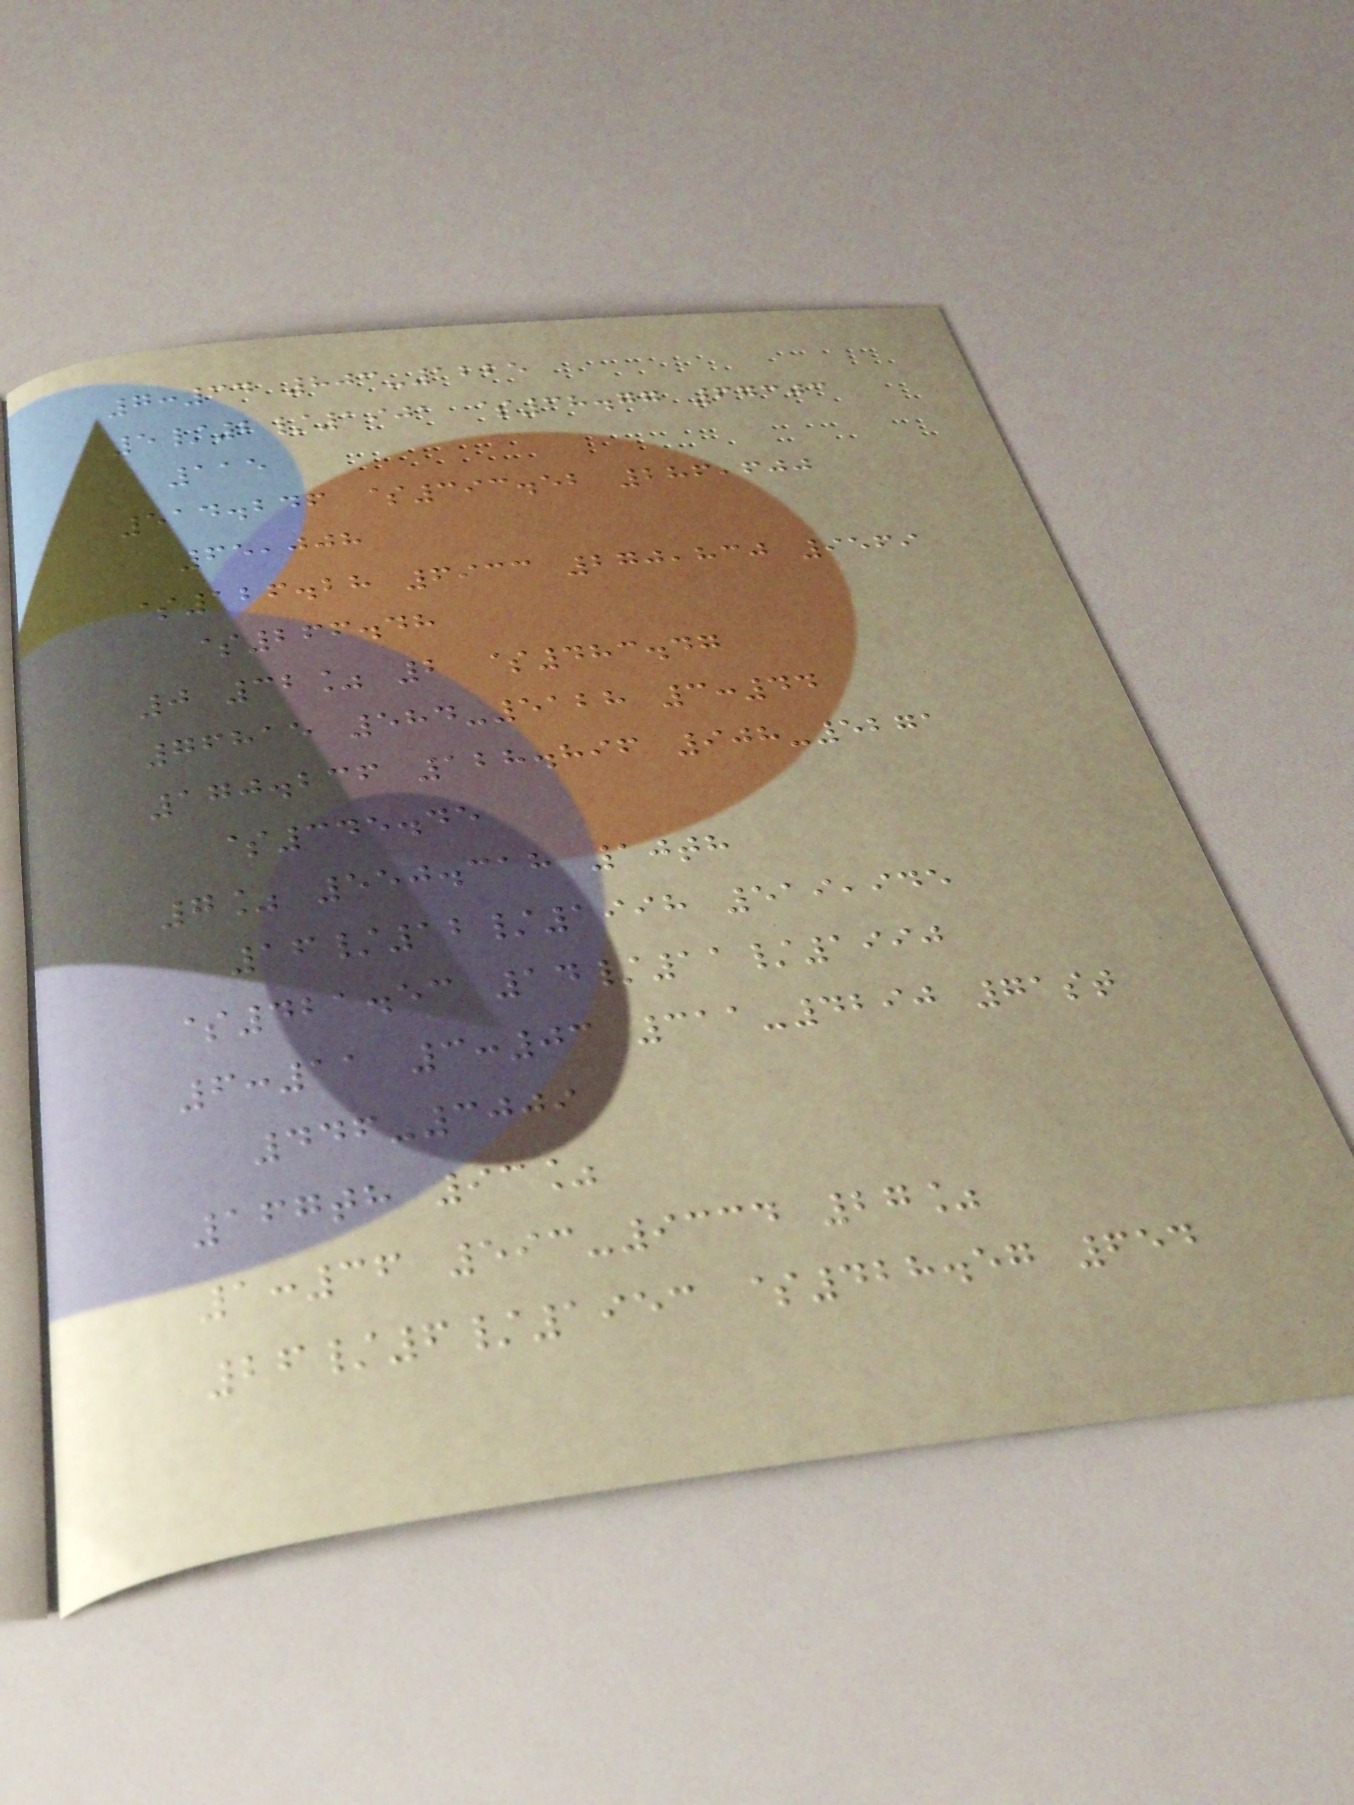7:34 803-1225
5/2/1901 $38.77 67303
115
514.246 $393.52 286,600
65,008
$126.28 6933 270,830 9569
$266.48
0 32% 2 $483.47
76815 584-5128 3:44
170.236 128.896 908-5271
$345.45
7% 550.318 10th
16/12/1998 519,945
$421.53 14/11/1990
6:11 3:03 311-4290 71st
446-3009
167th 93%
1:36 593-9334 27%
26/6/1953 $428.57 654
